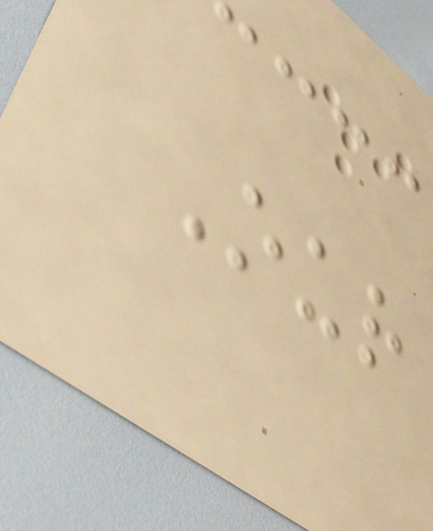Our
